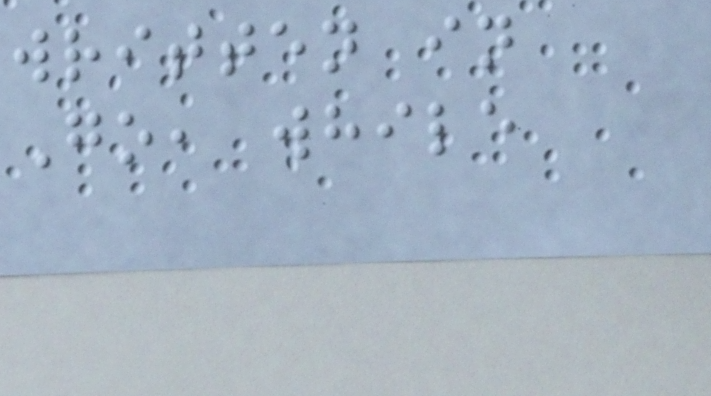written in
Go, while
